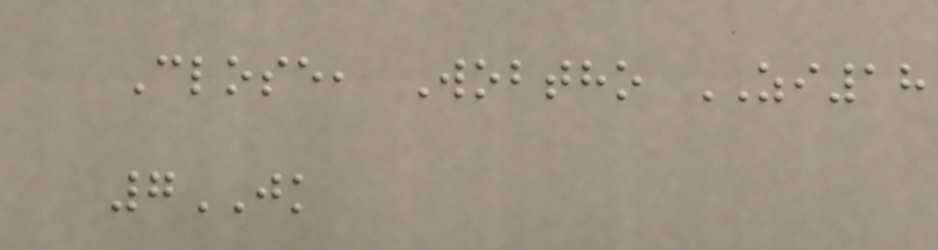Close, Wobtho ZI18
7JK
